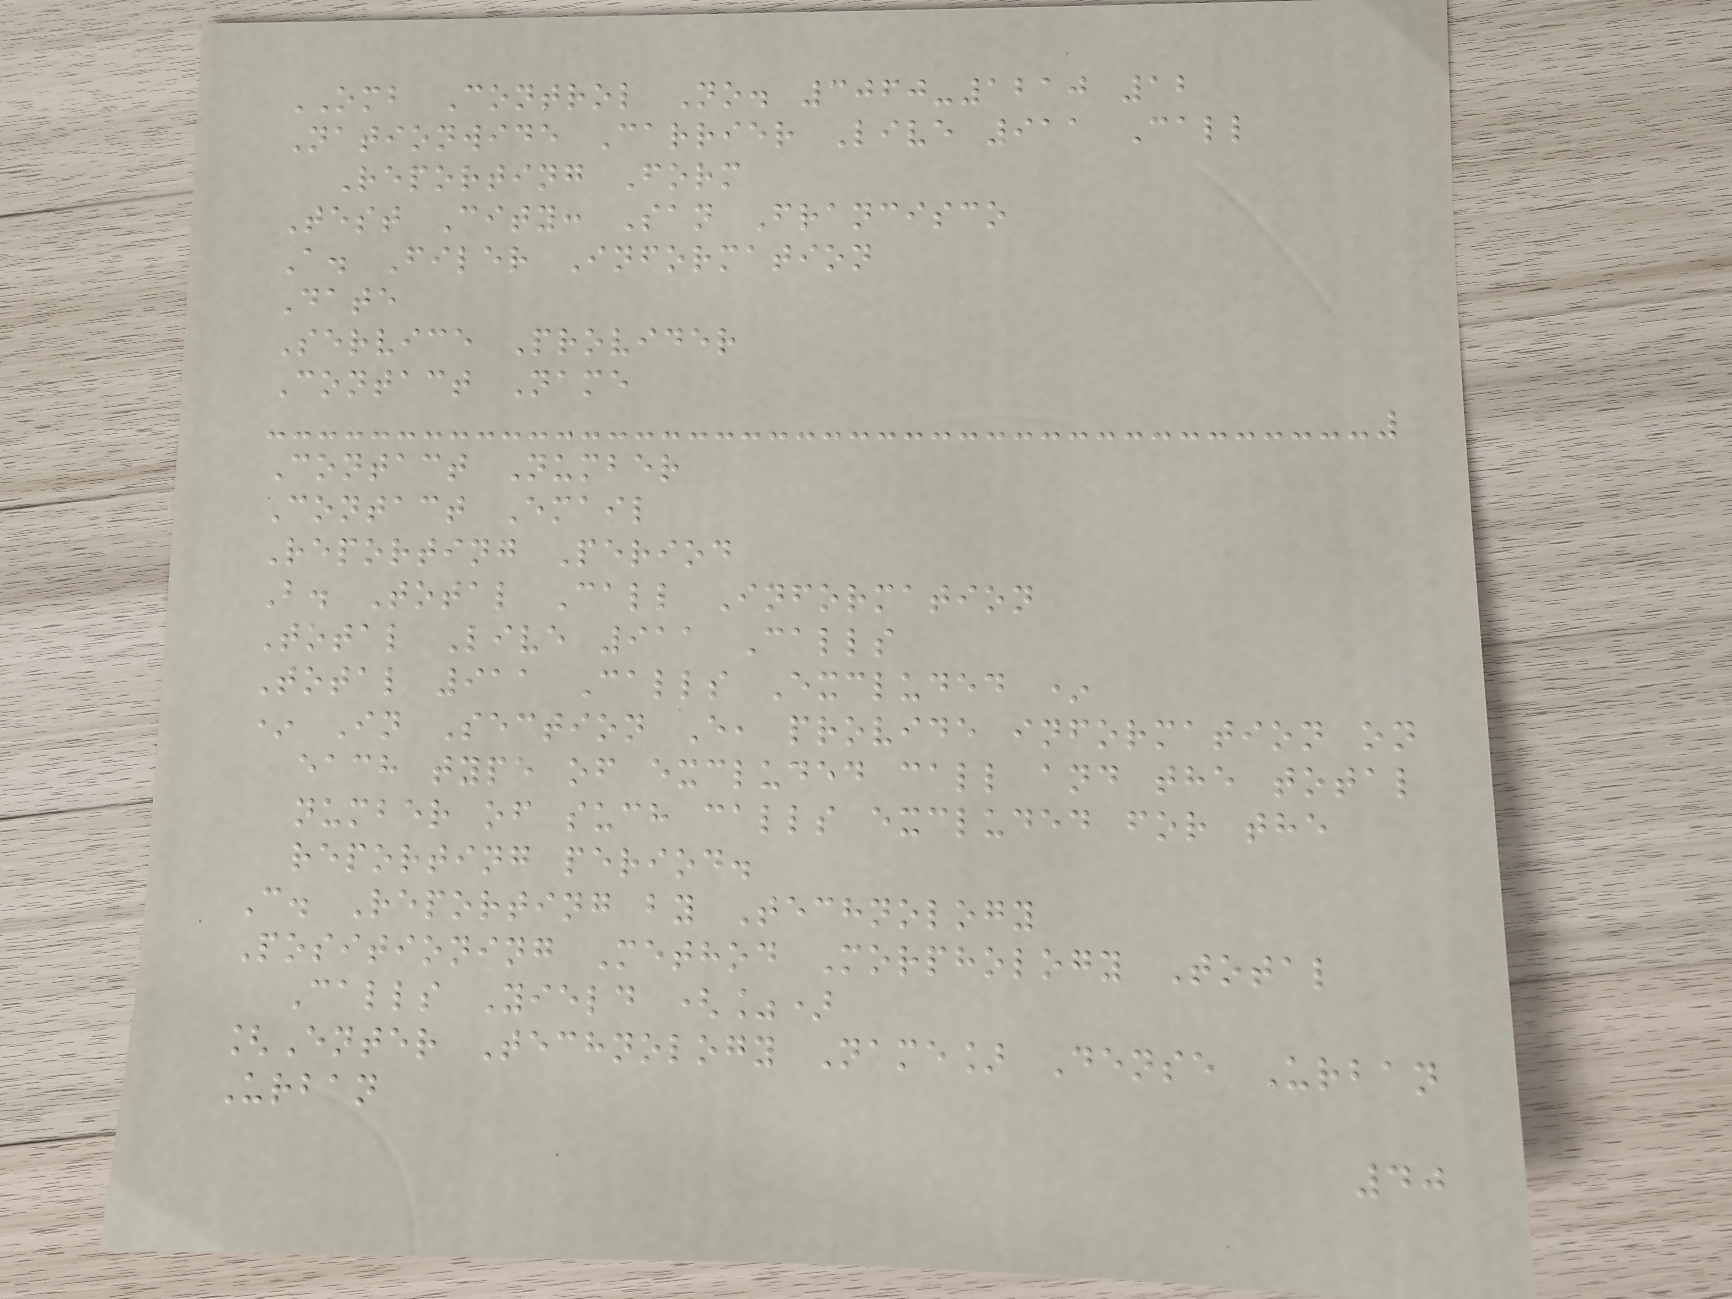OMB Control No. 3060-1210 12
Nationwide Carrier Live 911 Call
Reporting Form
Test City: San Francisco
A. Filer Information
Date
Service Provider
Contact Name
Contact Number
Contact Email
Reporting Period
B. Total Call Information
Total Live 911 Calls
Total 911 Calls Excluded *
* In Section E, provide information on
each type of excluded call and the total
number of such calls excluded for the
reporting period.
C. Reporting by Technology
Positioning Method Morphology Total
Calls Yield (%)
[Enter Technology Name] Dense Urban
Urban
40
